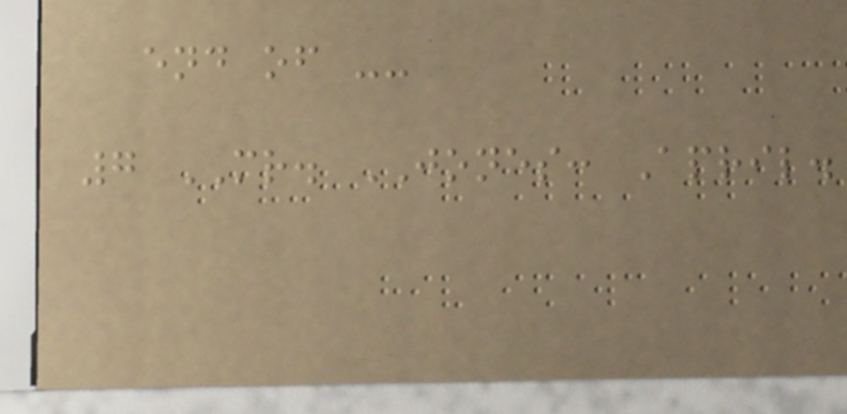end of --
7 MR. JONES: April.
